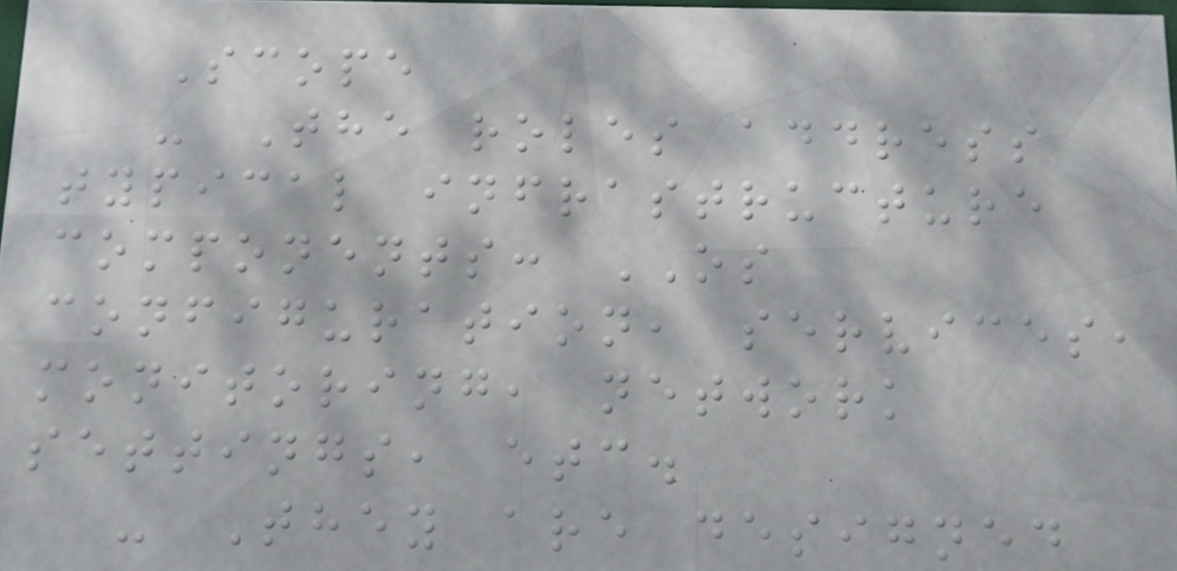Scope
- The roles address
typical infrastructure
components: OS
configuration, services,
monitoring, network
settings, etc.
- They are designed
